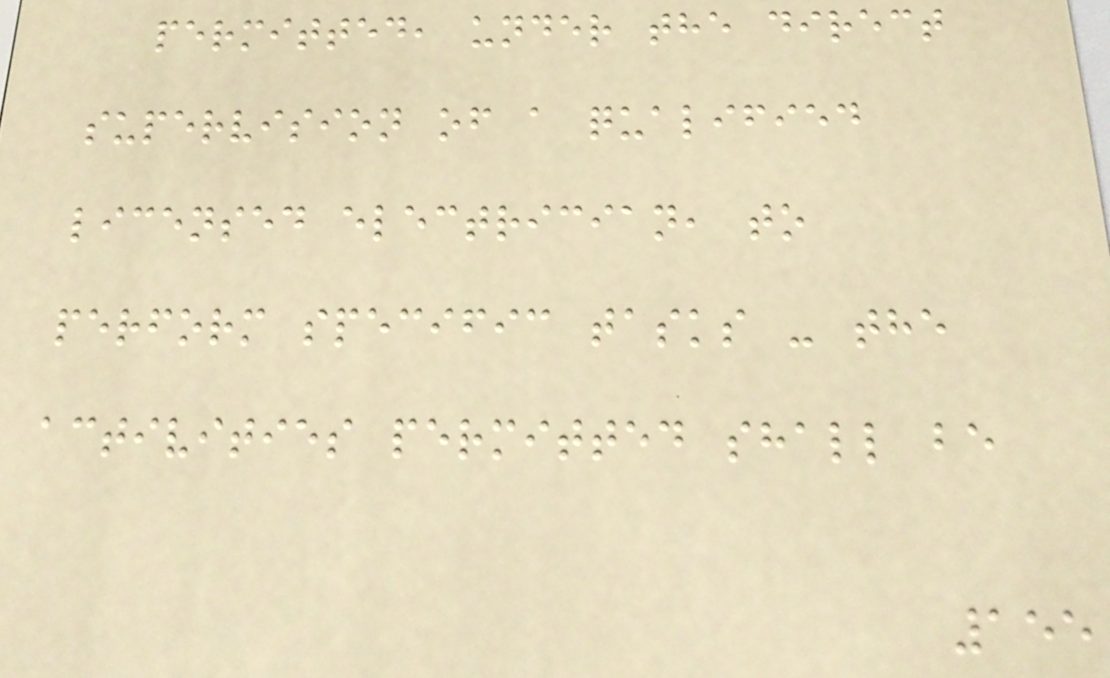permitted, under the direct
supervision of a qualified
licensed electrician, to
perform specific tasks - the
activities permitted shall be
155
